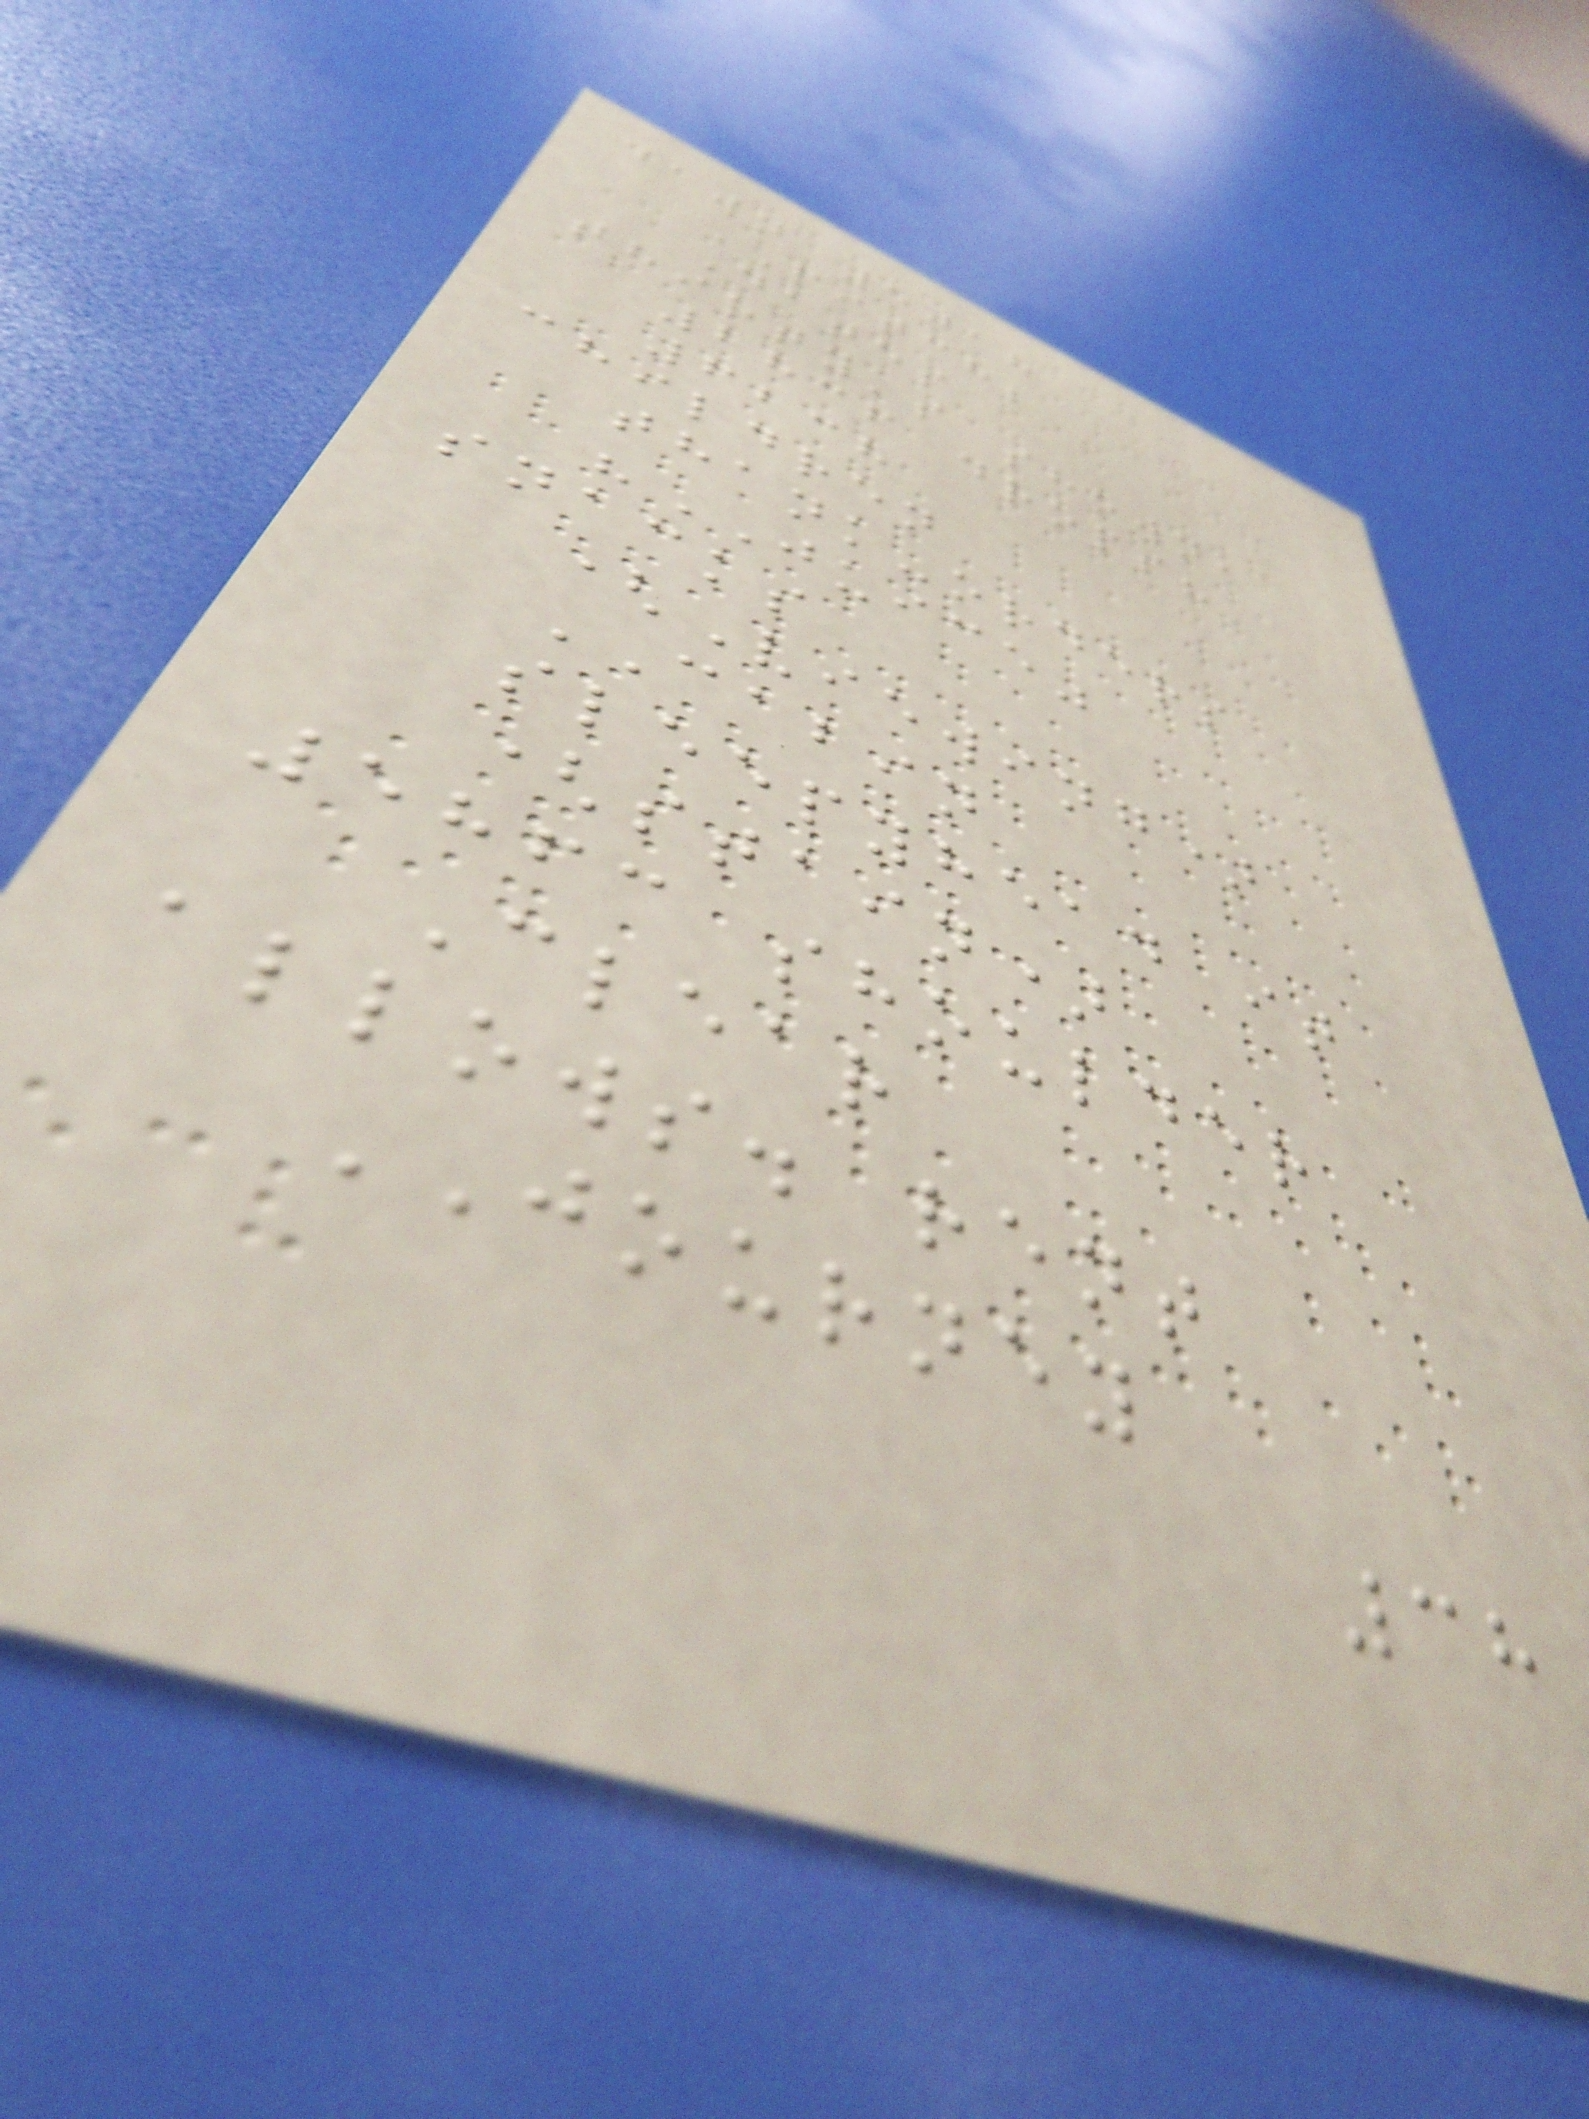dawn 5018
PITCH;
Dates
thirty's shown,
2836 drops?
6238
children
thank-orders
"JUICE"
snacks
(Viewing)
CABIN
sleepyhead it
(stain)
5863 shoulder
Clear
allows. rent
JOURNEY
38
